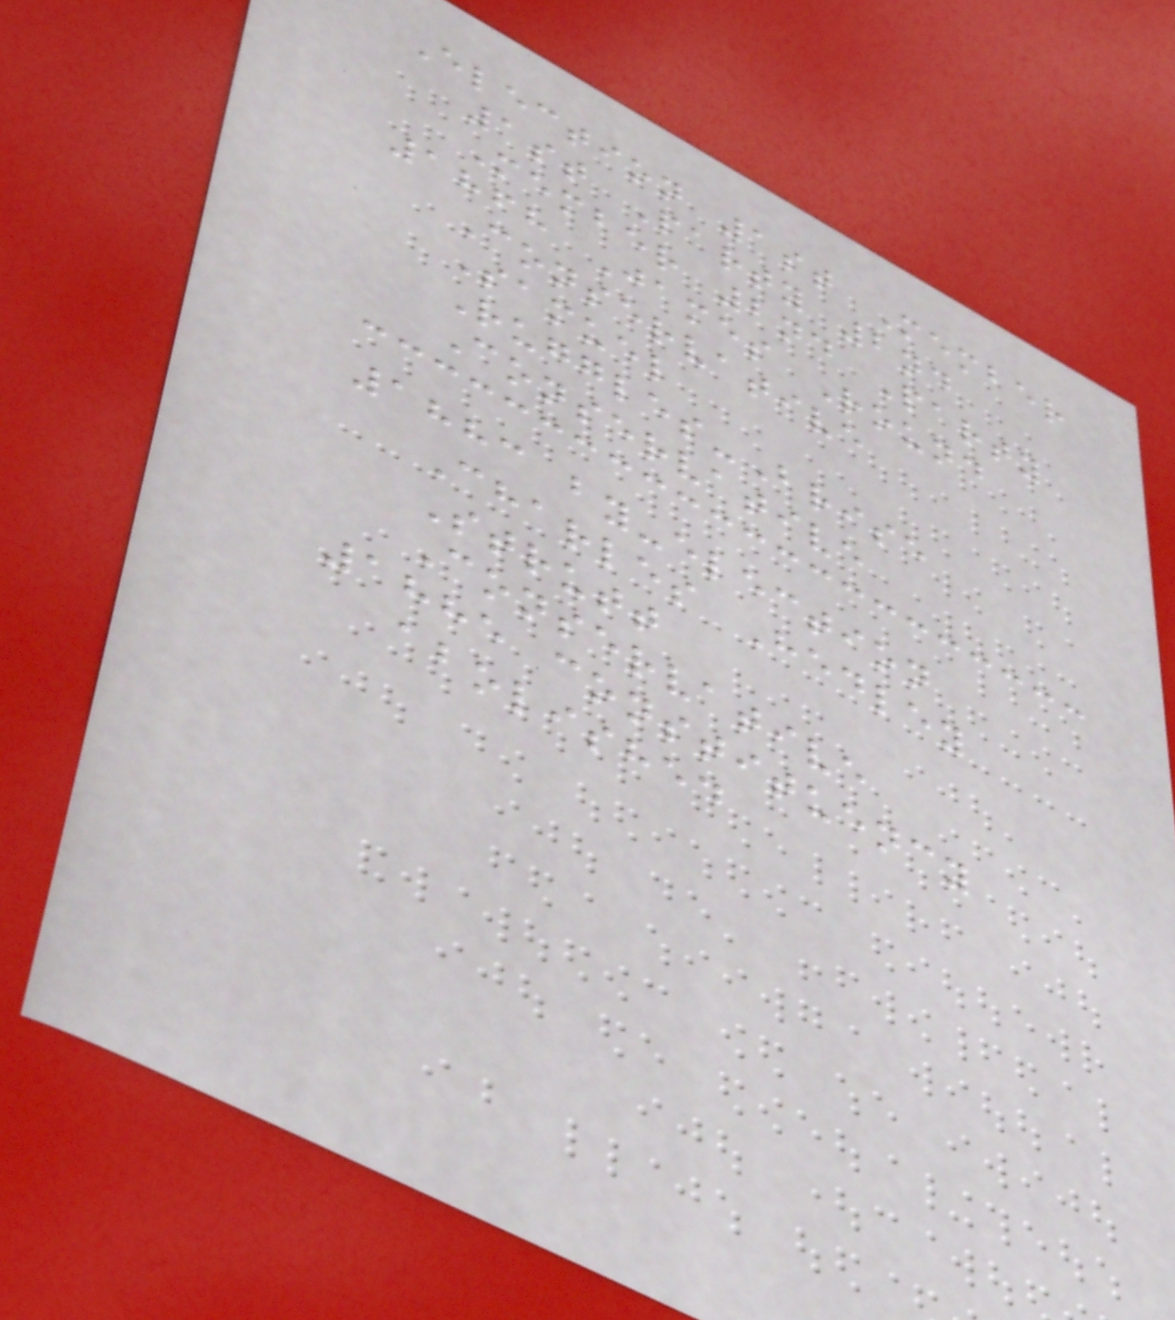Election 1st Member
1st Party 2nd
Member 2nd Party
1868 James Round
Conservative
Samuel
Ruggles-Brise
Conservative
1883 by-election
Charles Hedley
Strutt
Conservative
1885 constituency
abolished
